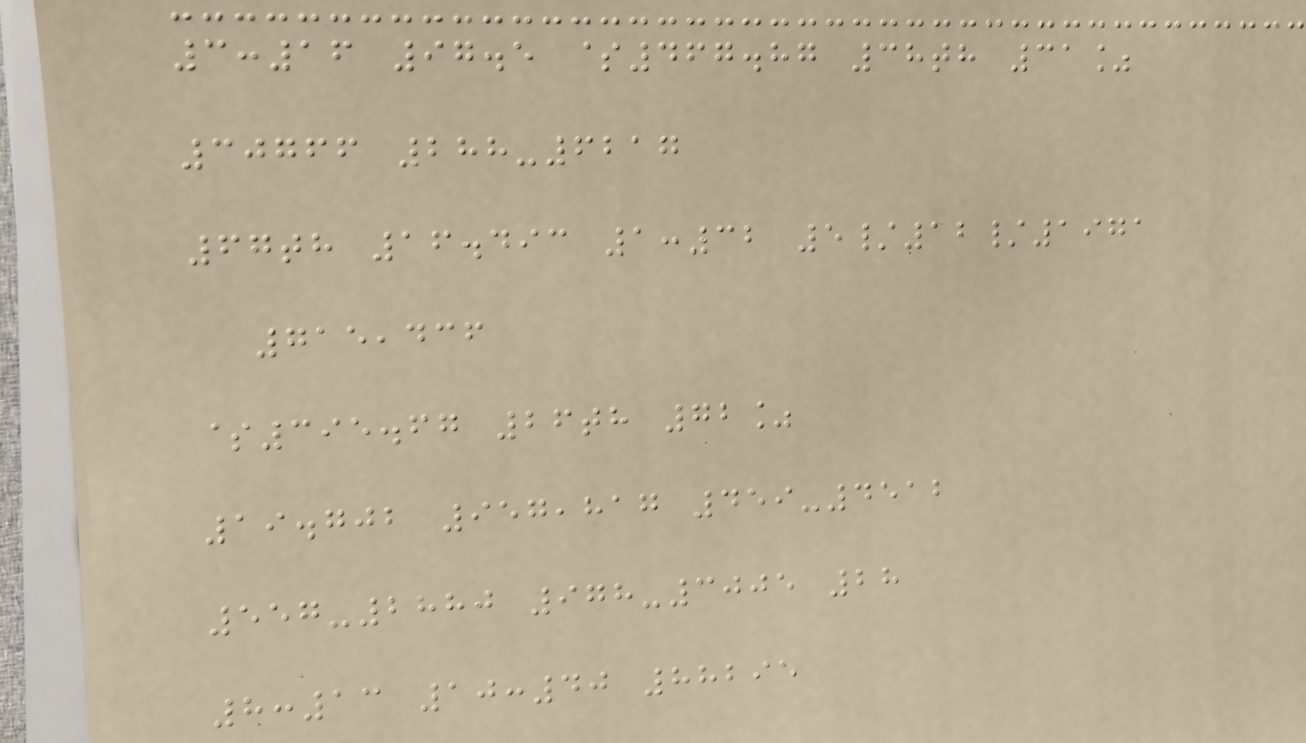3:16 97.5 $467.87 38th 31%
30766 288-6217
67th 16.493 1:32 5/12/1971
715,436
$395.67 26th 72%
19.702 957,817 459-4512
557-2880 978-3005 28
8:13 10:40 88295
